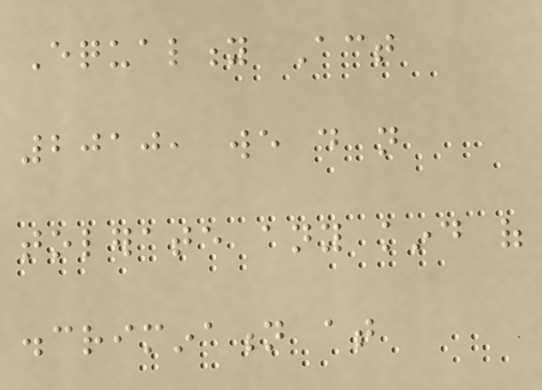Equality Act
2010, we do not
tolerate any kind of
discrimination at
